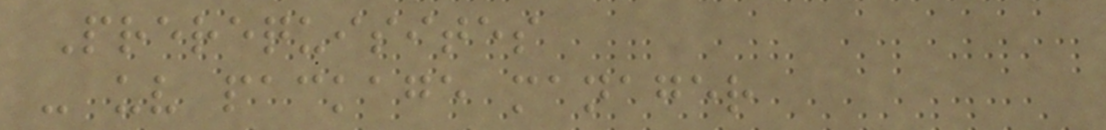Prerequisites
- uv package manager
